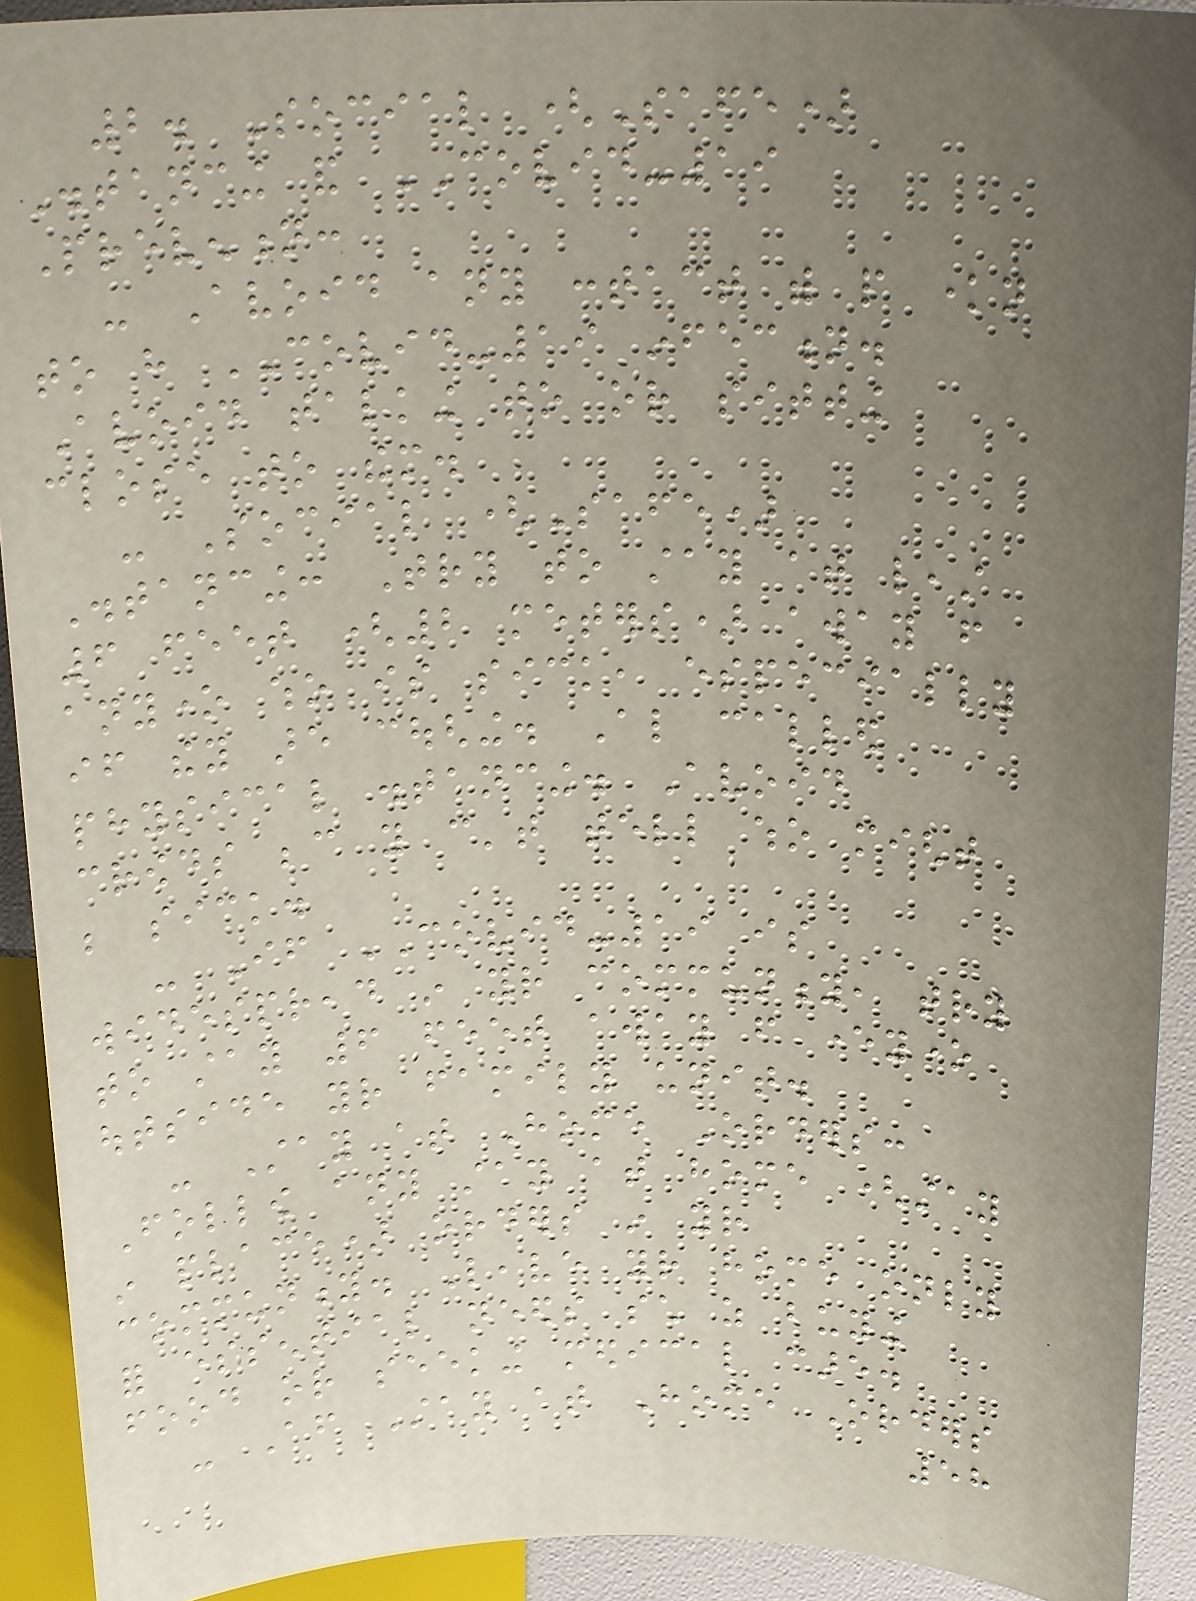2. Social (Safe)
Distancing and COVID-19
Prevention:
- Avoid any contact with people known
to have COVID-19 infection.
Avoid talking to or sitting
close to them.
- Social (Safe)
Distancing: Try to stay at least
6 feet (2 meters) away from
anyone who is sick, especially
if they are coughing. Also called
physical distancing. Avoid
crowds because you can't tell who might
be sick.
- If COVID-19 is
widespread in your community, try
to stay 6 feet away from everyone
outside your family unit.
- Stay at Home Orders:
Follow any stay at home (stay
in place) orders in your
community. Leave your home only
for essential needs such as buying
food or seeking medical care.
- After Stay at Home Orders
58
